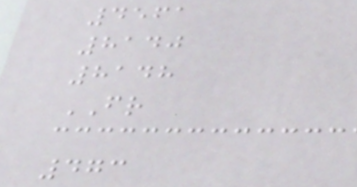4561
8140
8148
FR
473
